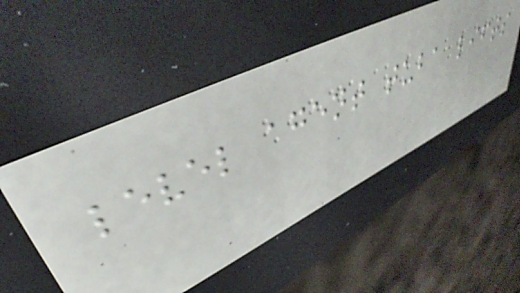level agent tuba lifts
